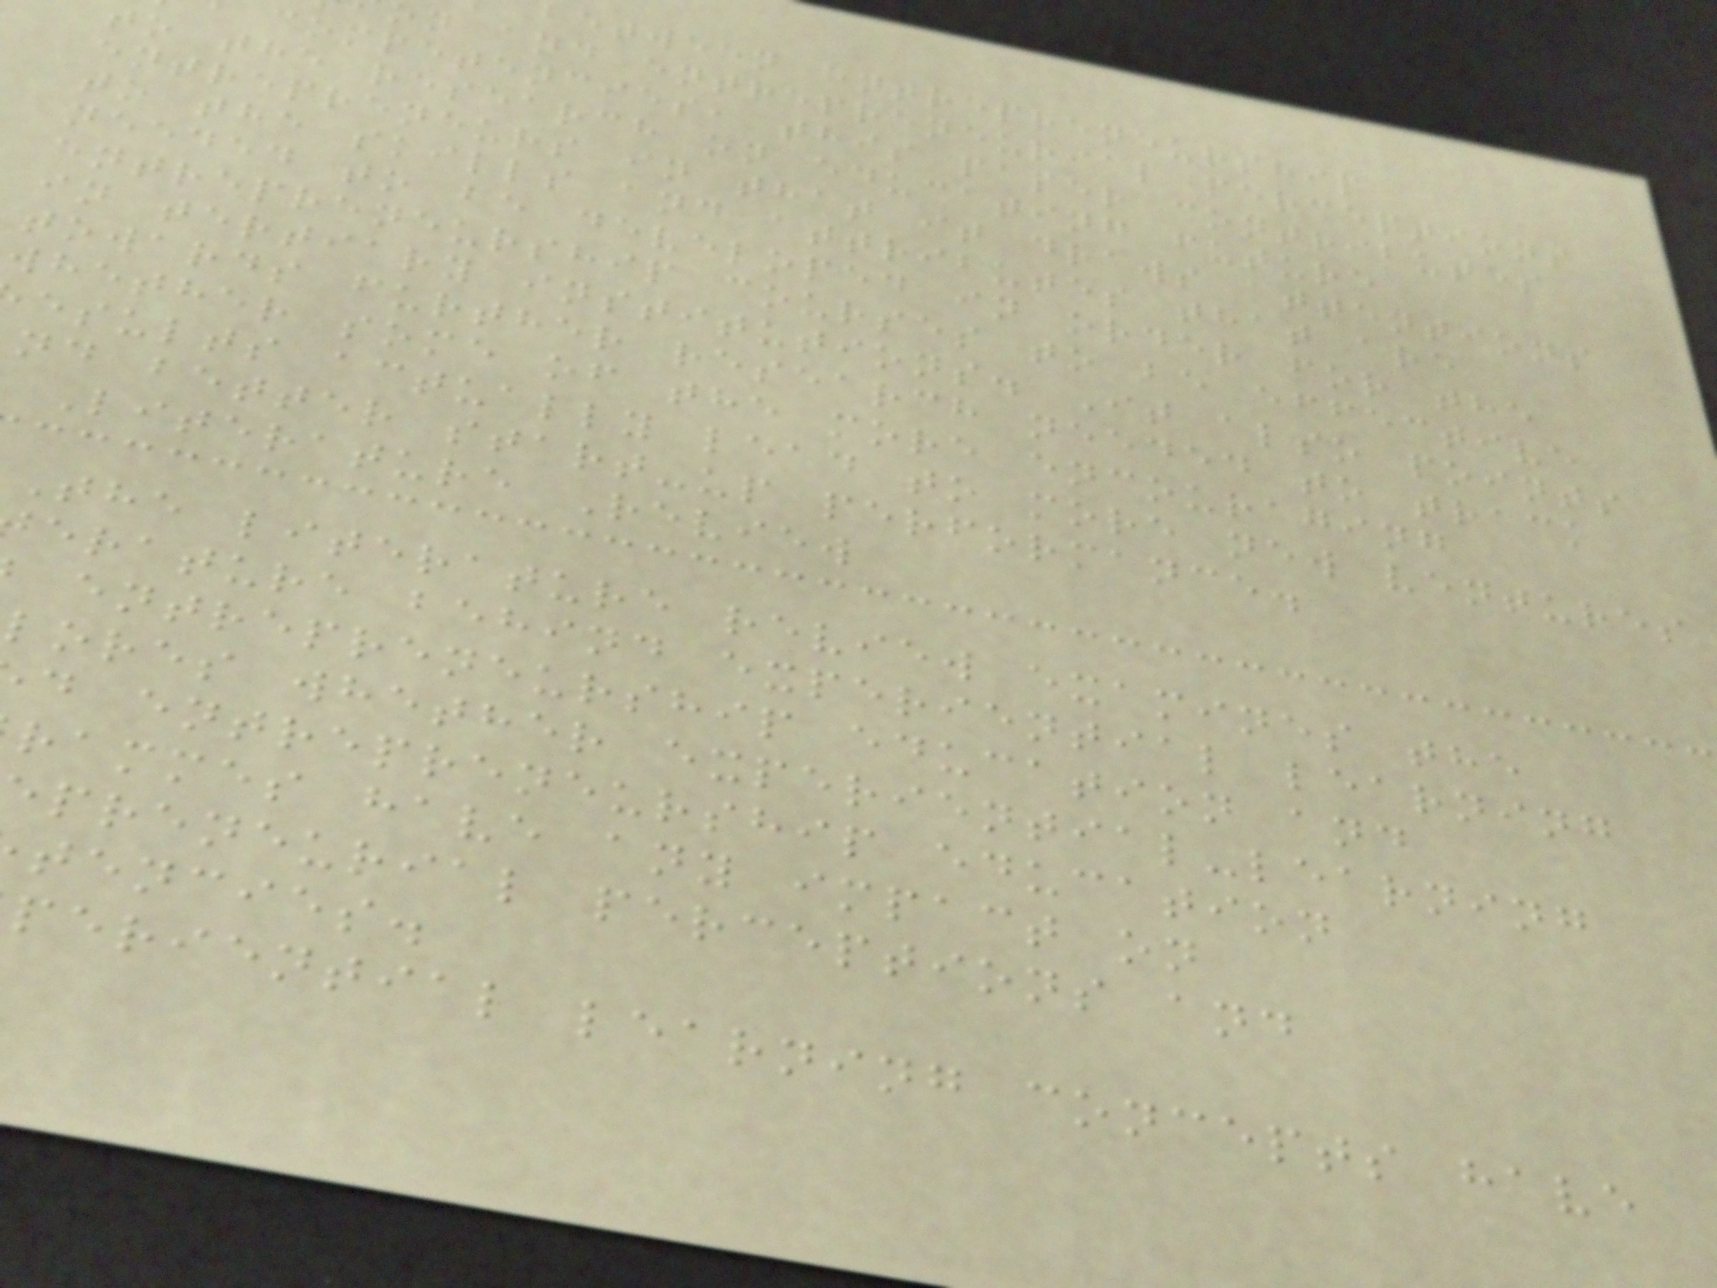between entrepreneurship
n and entrepreneurial perceptions
competencies, this paper contributes
to the research on educating future
entrepreneurs in that it draws attentions
to the skills and attributes that are
needed to be developed in order for the
entrepreneurship courses to be effective
in tertiary institutions. It also points
towards further research needed to track
whether some of the more encouraging
esults actually lead to more new ventures
nd better start-up performance.
Literature Review
The literature review examines the
erature behind experiential learning
entrepreneurship education and
lores whether experiential-learning
d entrepreneurship education
rammes have any impact on
preneurial perceptions and
tencies.
periential learning concepts have
